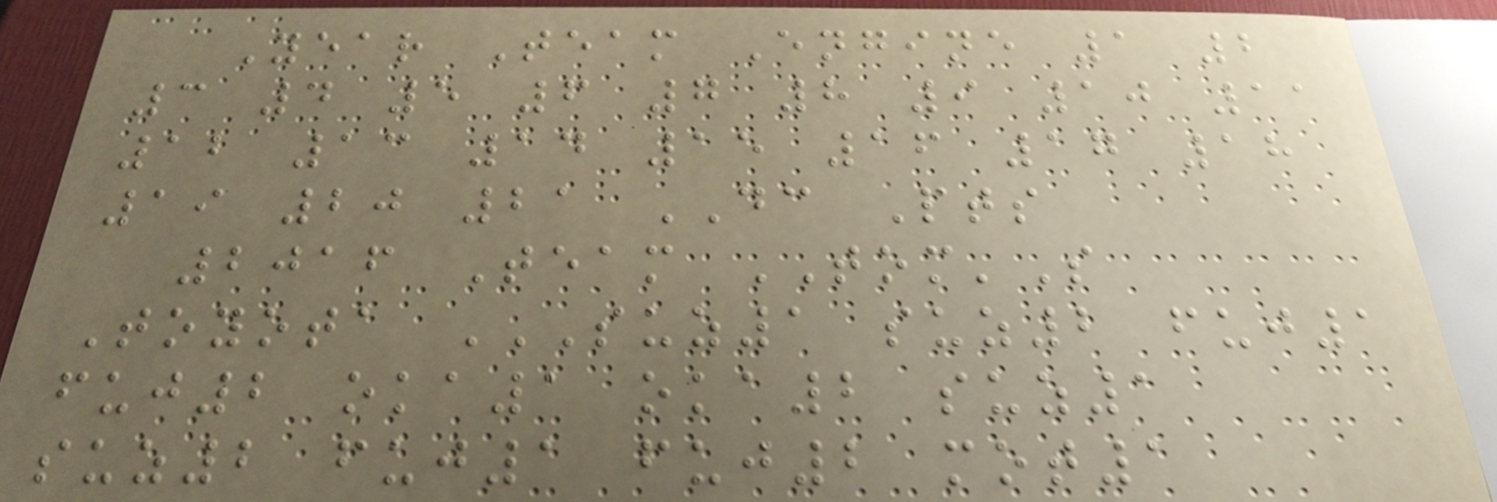Year Team Engine 1 2
3 4 5 6 7 8 9 10 11
12 13 14 15 16 17 18
19 20 21 DC Pts
2016 Team TOM'S
Toyota SUZ1 SUZ2 FUJ1
FUJ2 OKA1 OKA2 SUZ1
SUZ2 FUJ1 FUJ2 MOT1
